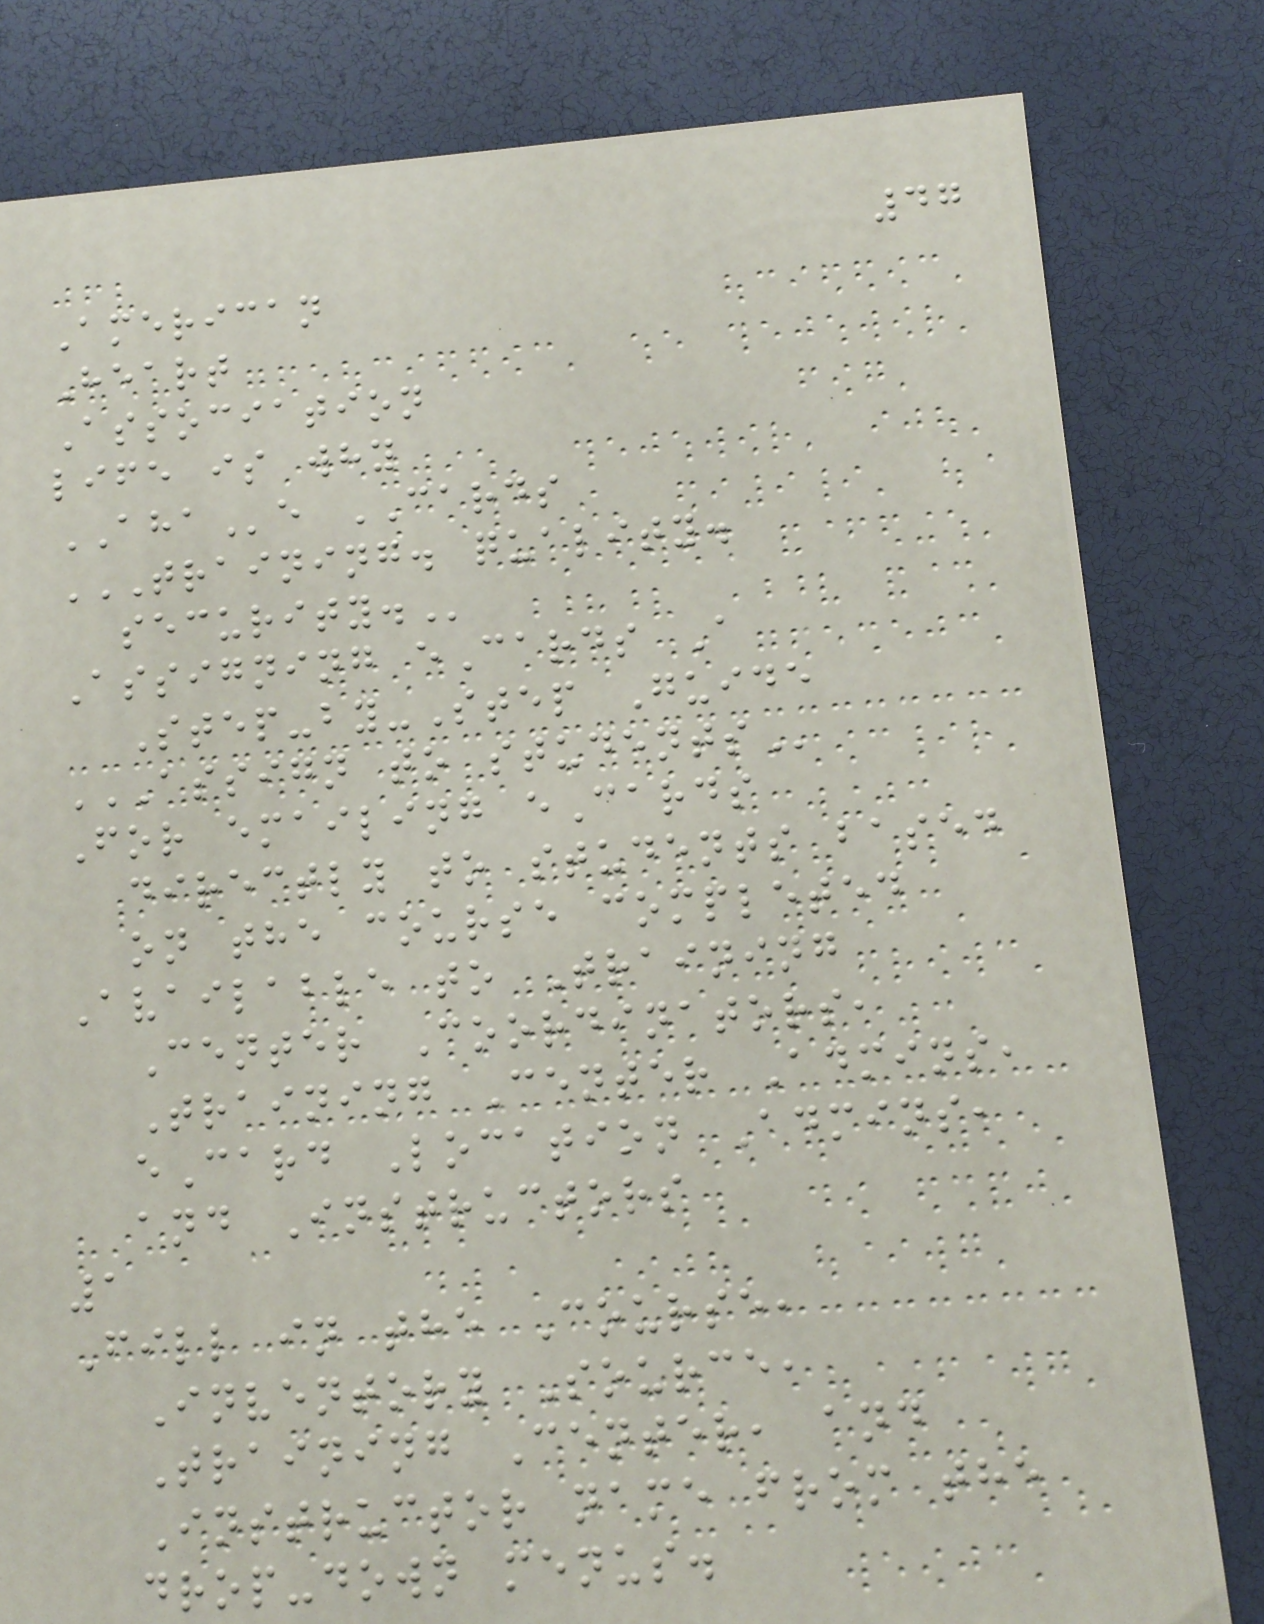47
American
Heart
Association
life is why
AHAe CARDS
TRAINING. QUALITY.
SECURITY.
Assigning eCards A
Step-by-Step Guide
ASSIGN TO STUDENTS
For emailing eCards
directly to students based
on the course completed
Available to Training
Center Coordinators,
Training Center Admins,
eCard Location Admins,
and Instructors
1
Fill in the Course,
Inventory Source,
Training Center, and
Instructor name from the
drop-down menus.
